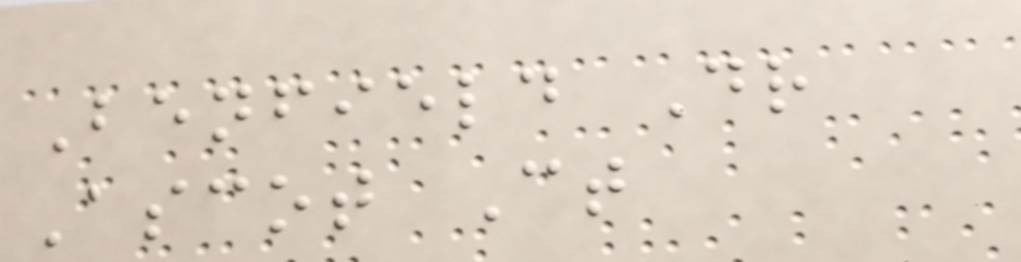Benfield Dr
Ascot Ct
